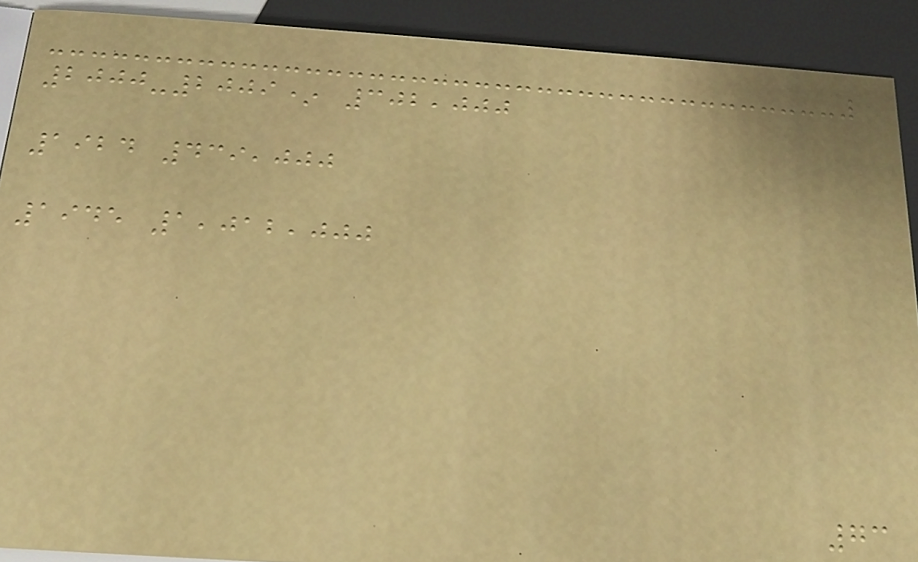2000-2009* 302,000
1924 439,000
1945 1,012,000
73
